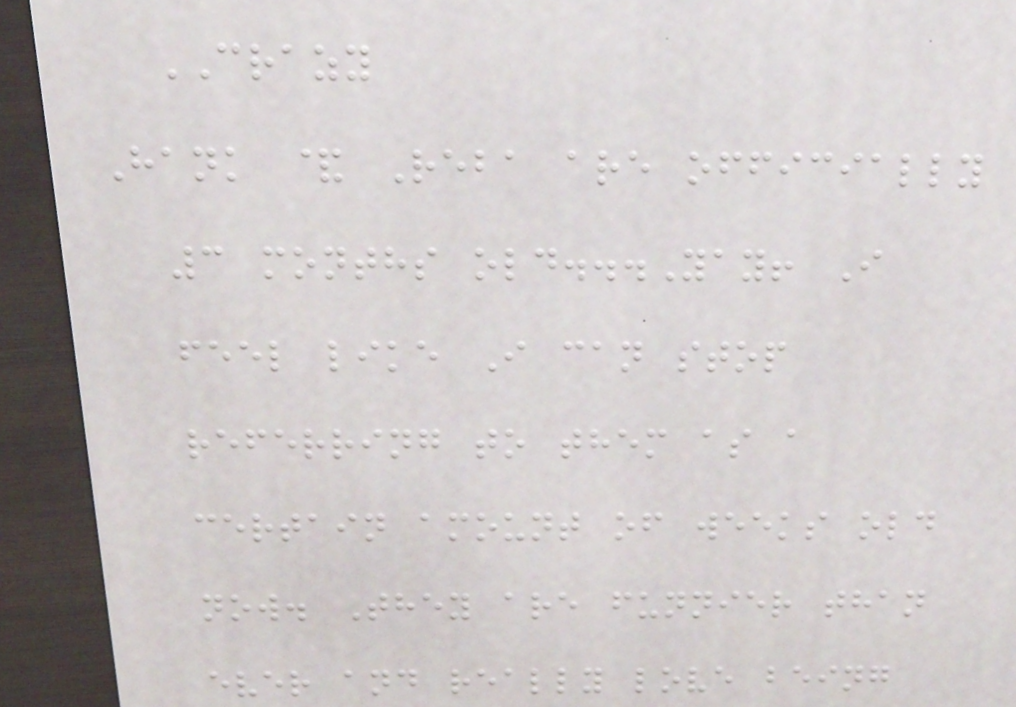CRAZY
Hank & Reba are officially
3 months old...Yay! I
feel like I can stop
referring to them as a
certain amount of weeks old
now. They are funnier than
ever and really love being
